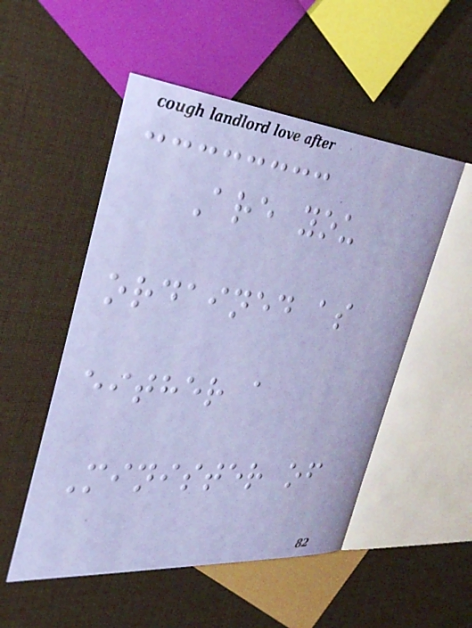Are you
ordained as
either a
Minister of
